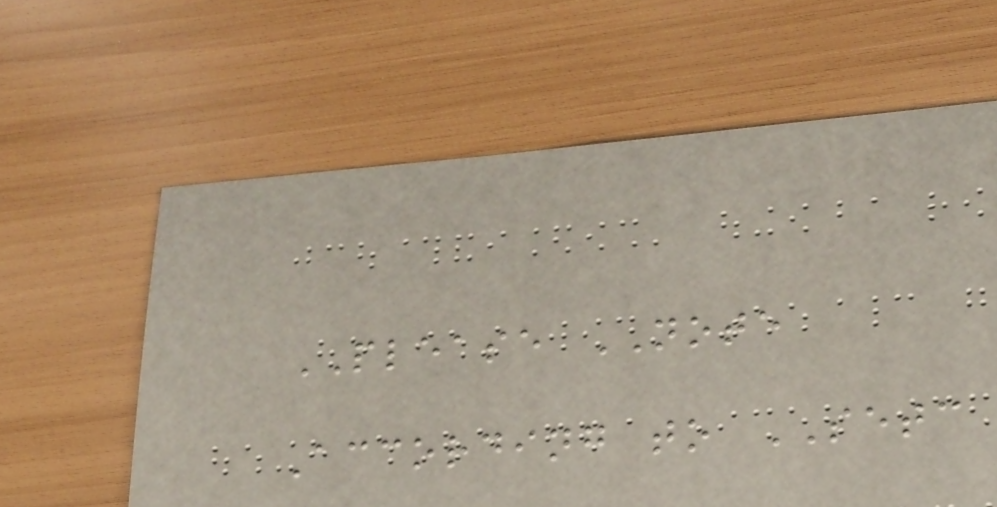PLEASE NOTE
According to SETC
